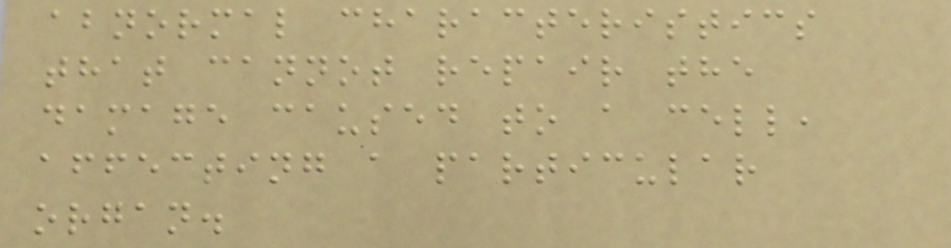abnormal characteristics
that cannot repair the
damage caused to a cell,
affecting a particular
organ.
